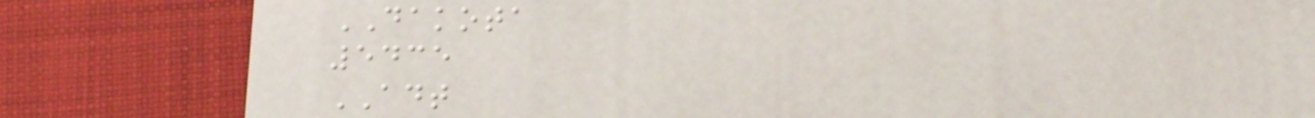DAKOTA
5435
ADT
